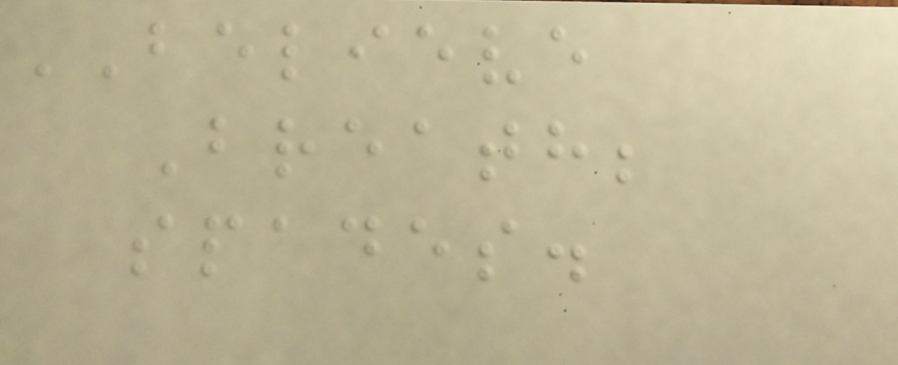BELIEVE
Breath;
spades.
